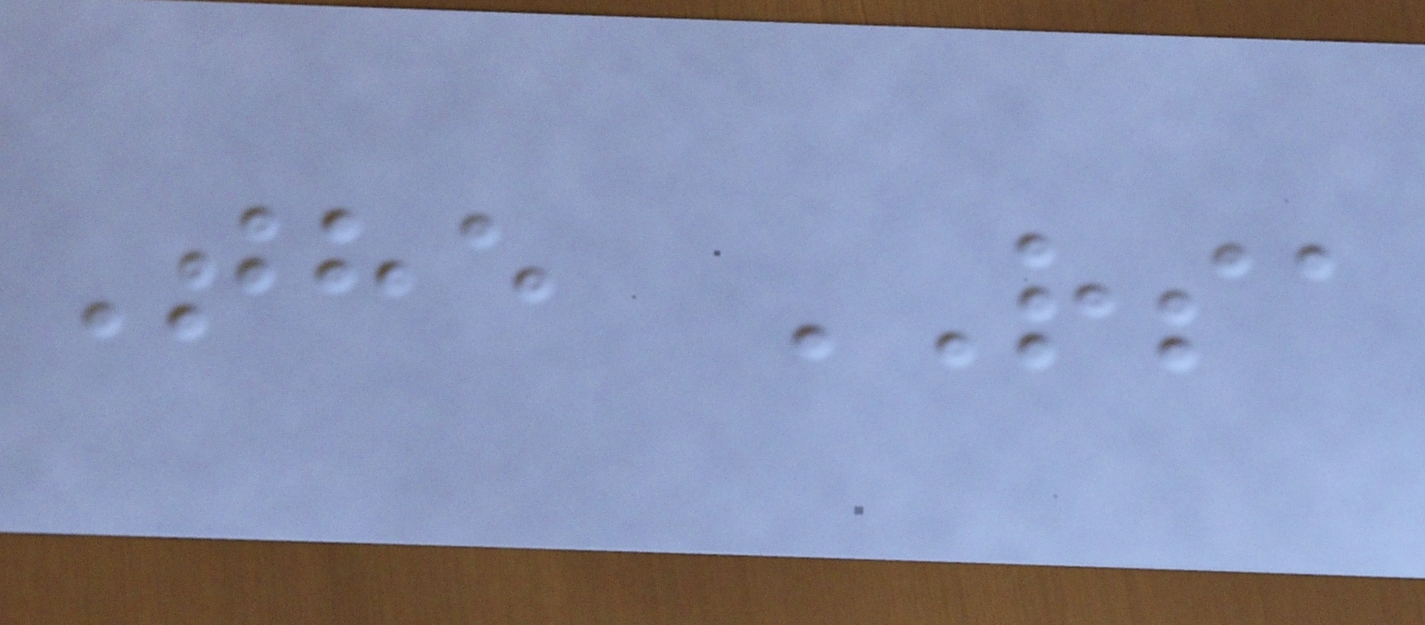The RSA
